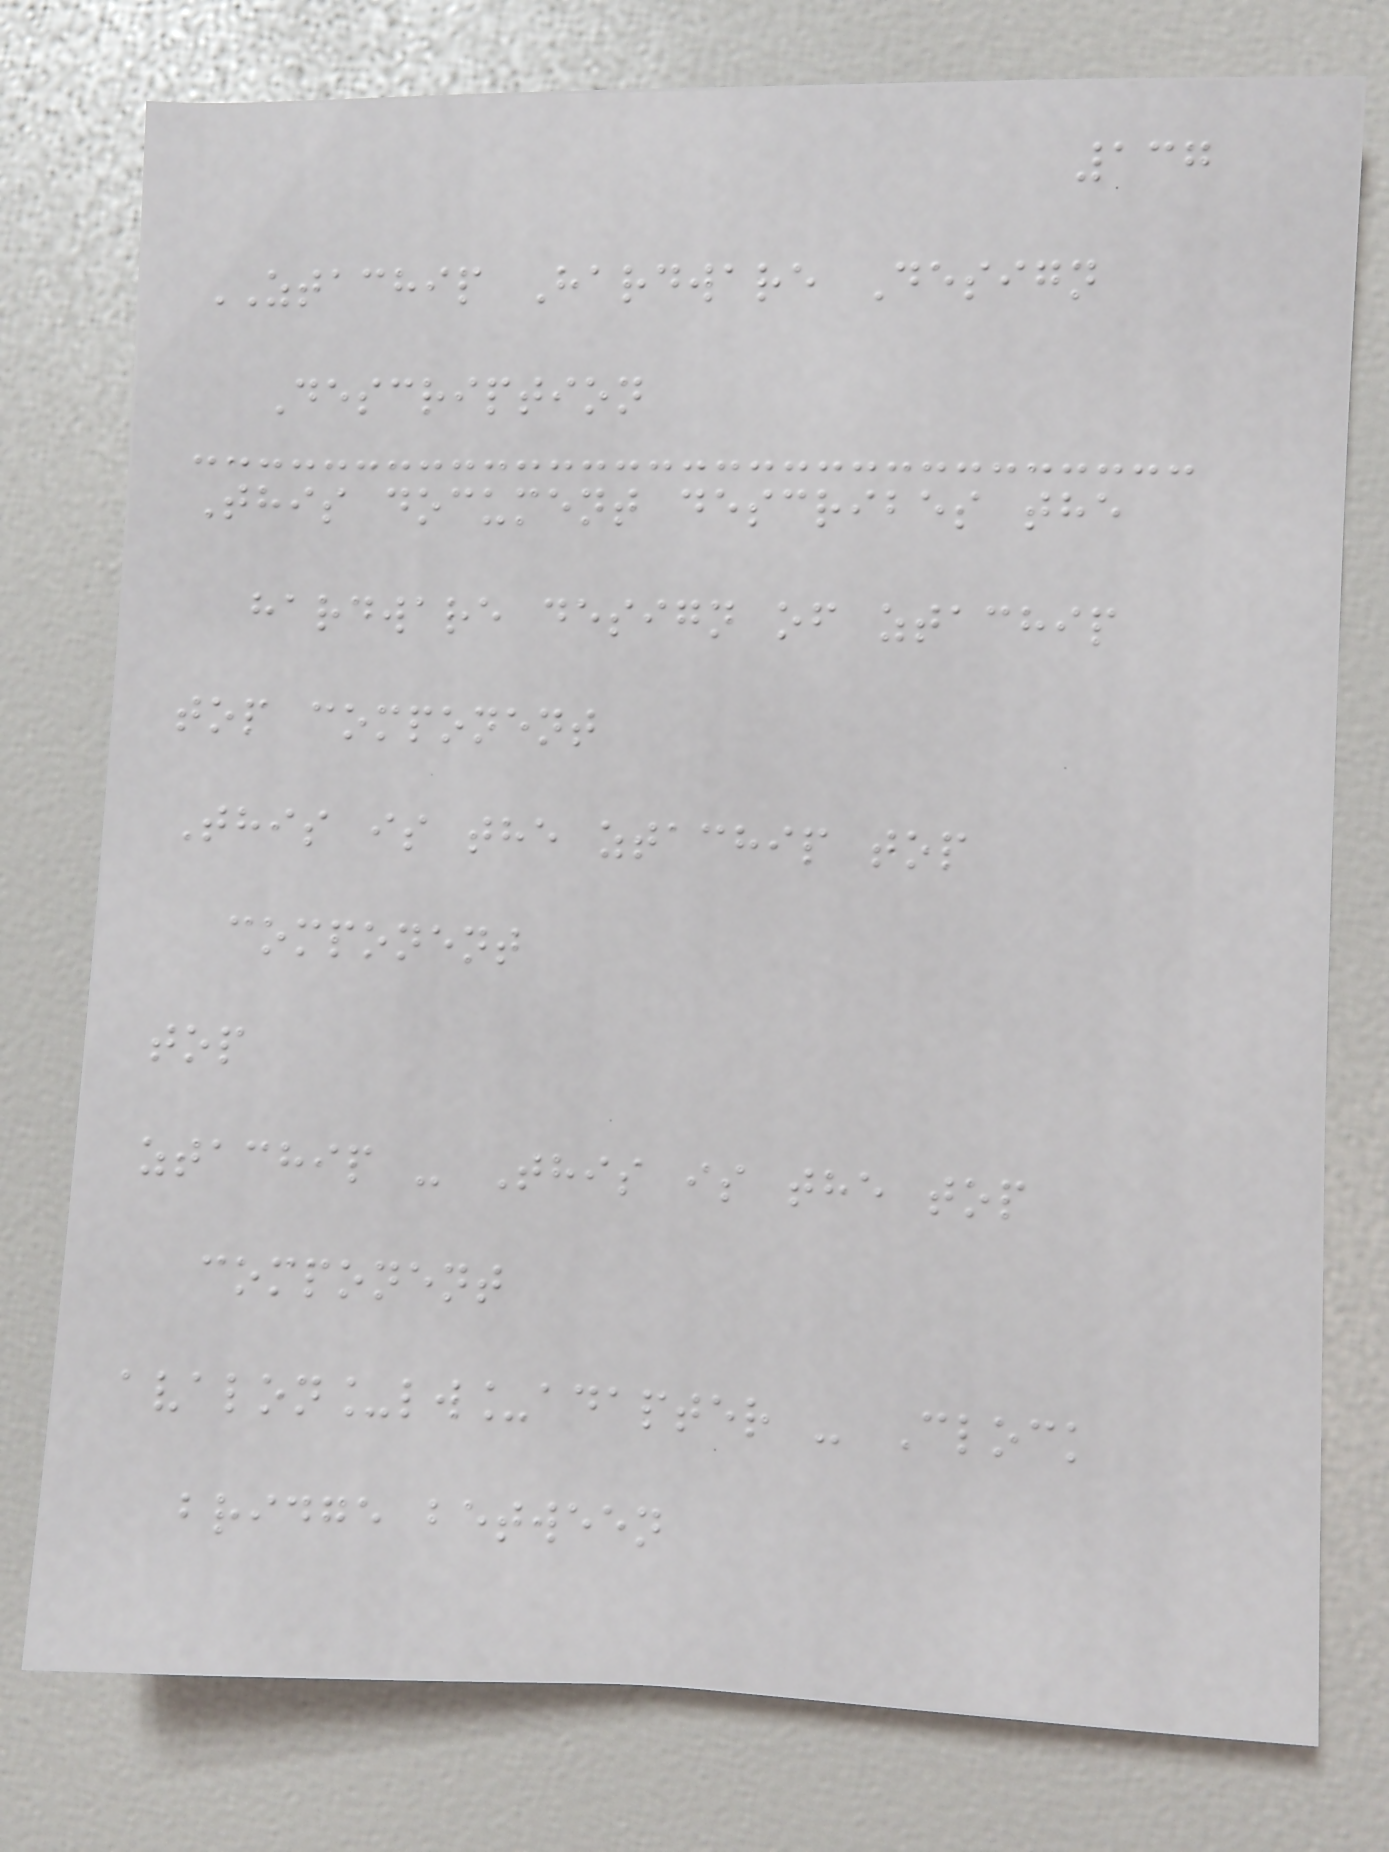137
ZTACHIP Hardware Design
Description
This document describes the
hardware design of ztachip
top component
This is the ztachip top
component
top
ztachip - This is the top
component
avalon_lw_adapter - Clock
bridge between
